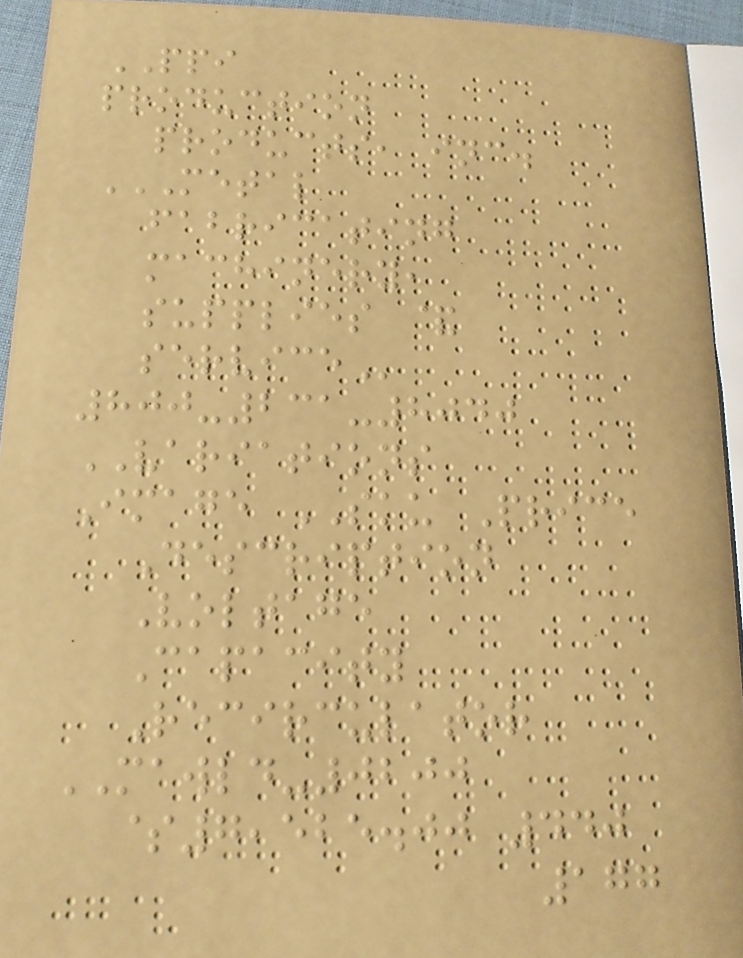PPI
production
products, inc.
METAL
FABRICATING
MACHINERY,
SUPPLIES &
SERVICE
800-231-8040
VARIATIONS
Image SKU Price
Description
Voltage
Capacity
Recirculator
MAWLD-0200
$7,525.00 440
177
